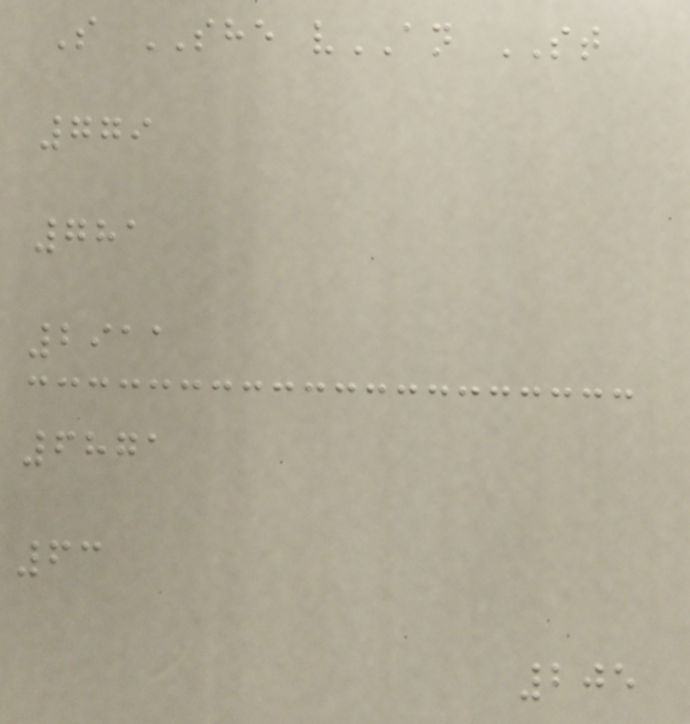S SHE vAN ST
779
781
2911
6871
63
205
